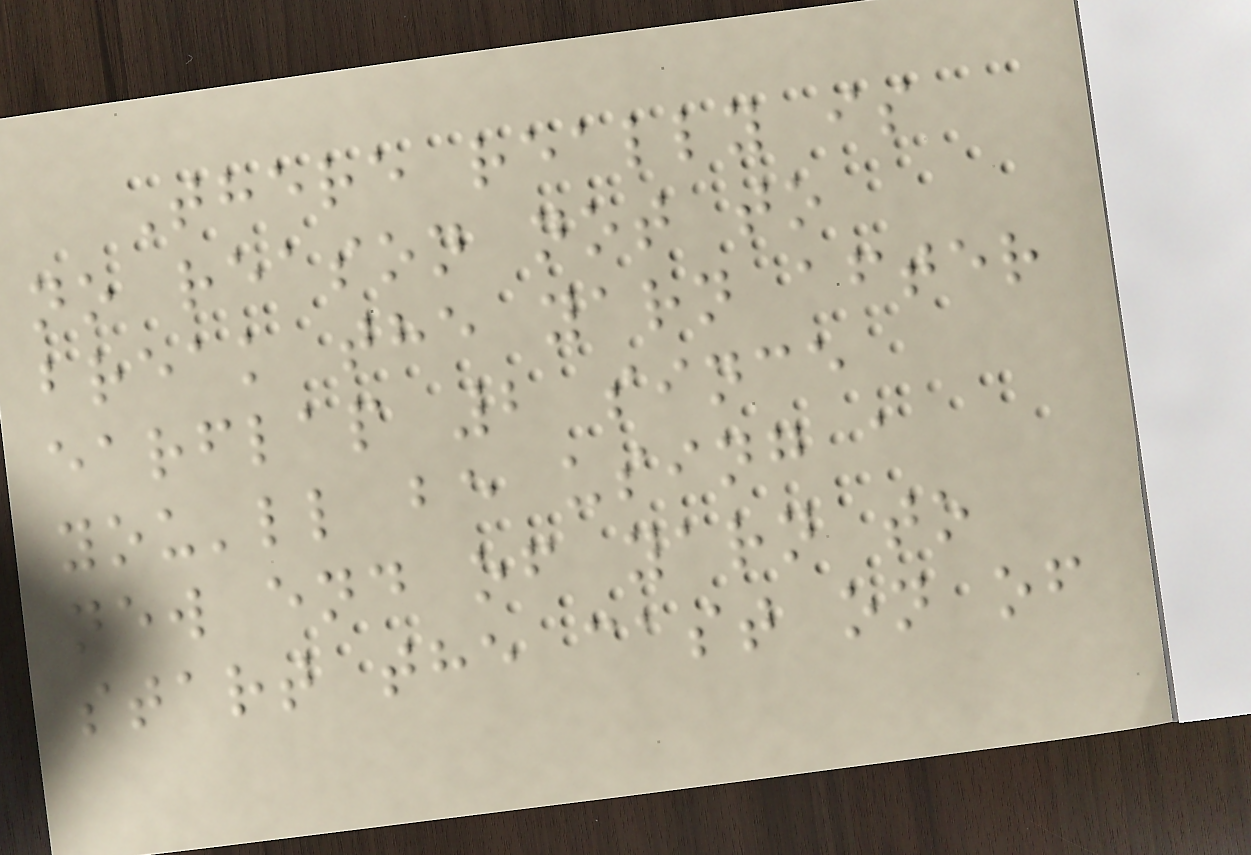There really is
no reason not to
break the yarn after
earflap 2 since
you'll be using a
new end of yarn to
start the cast on of
